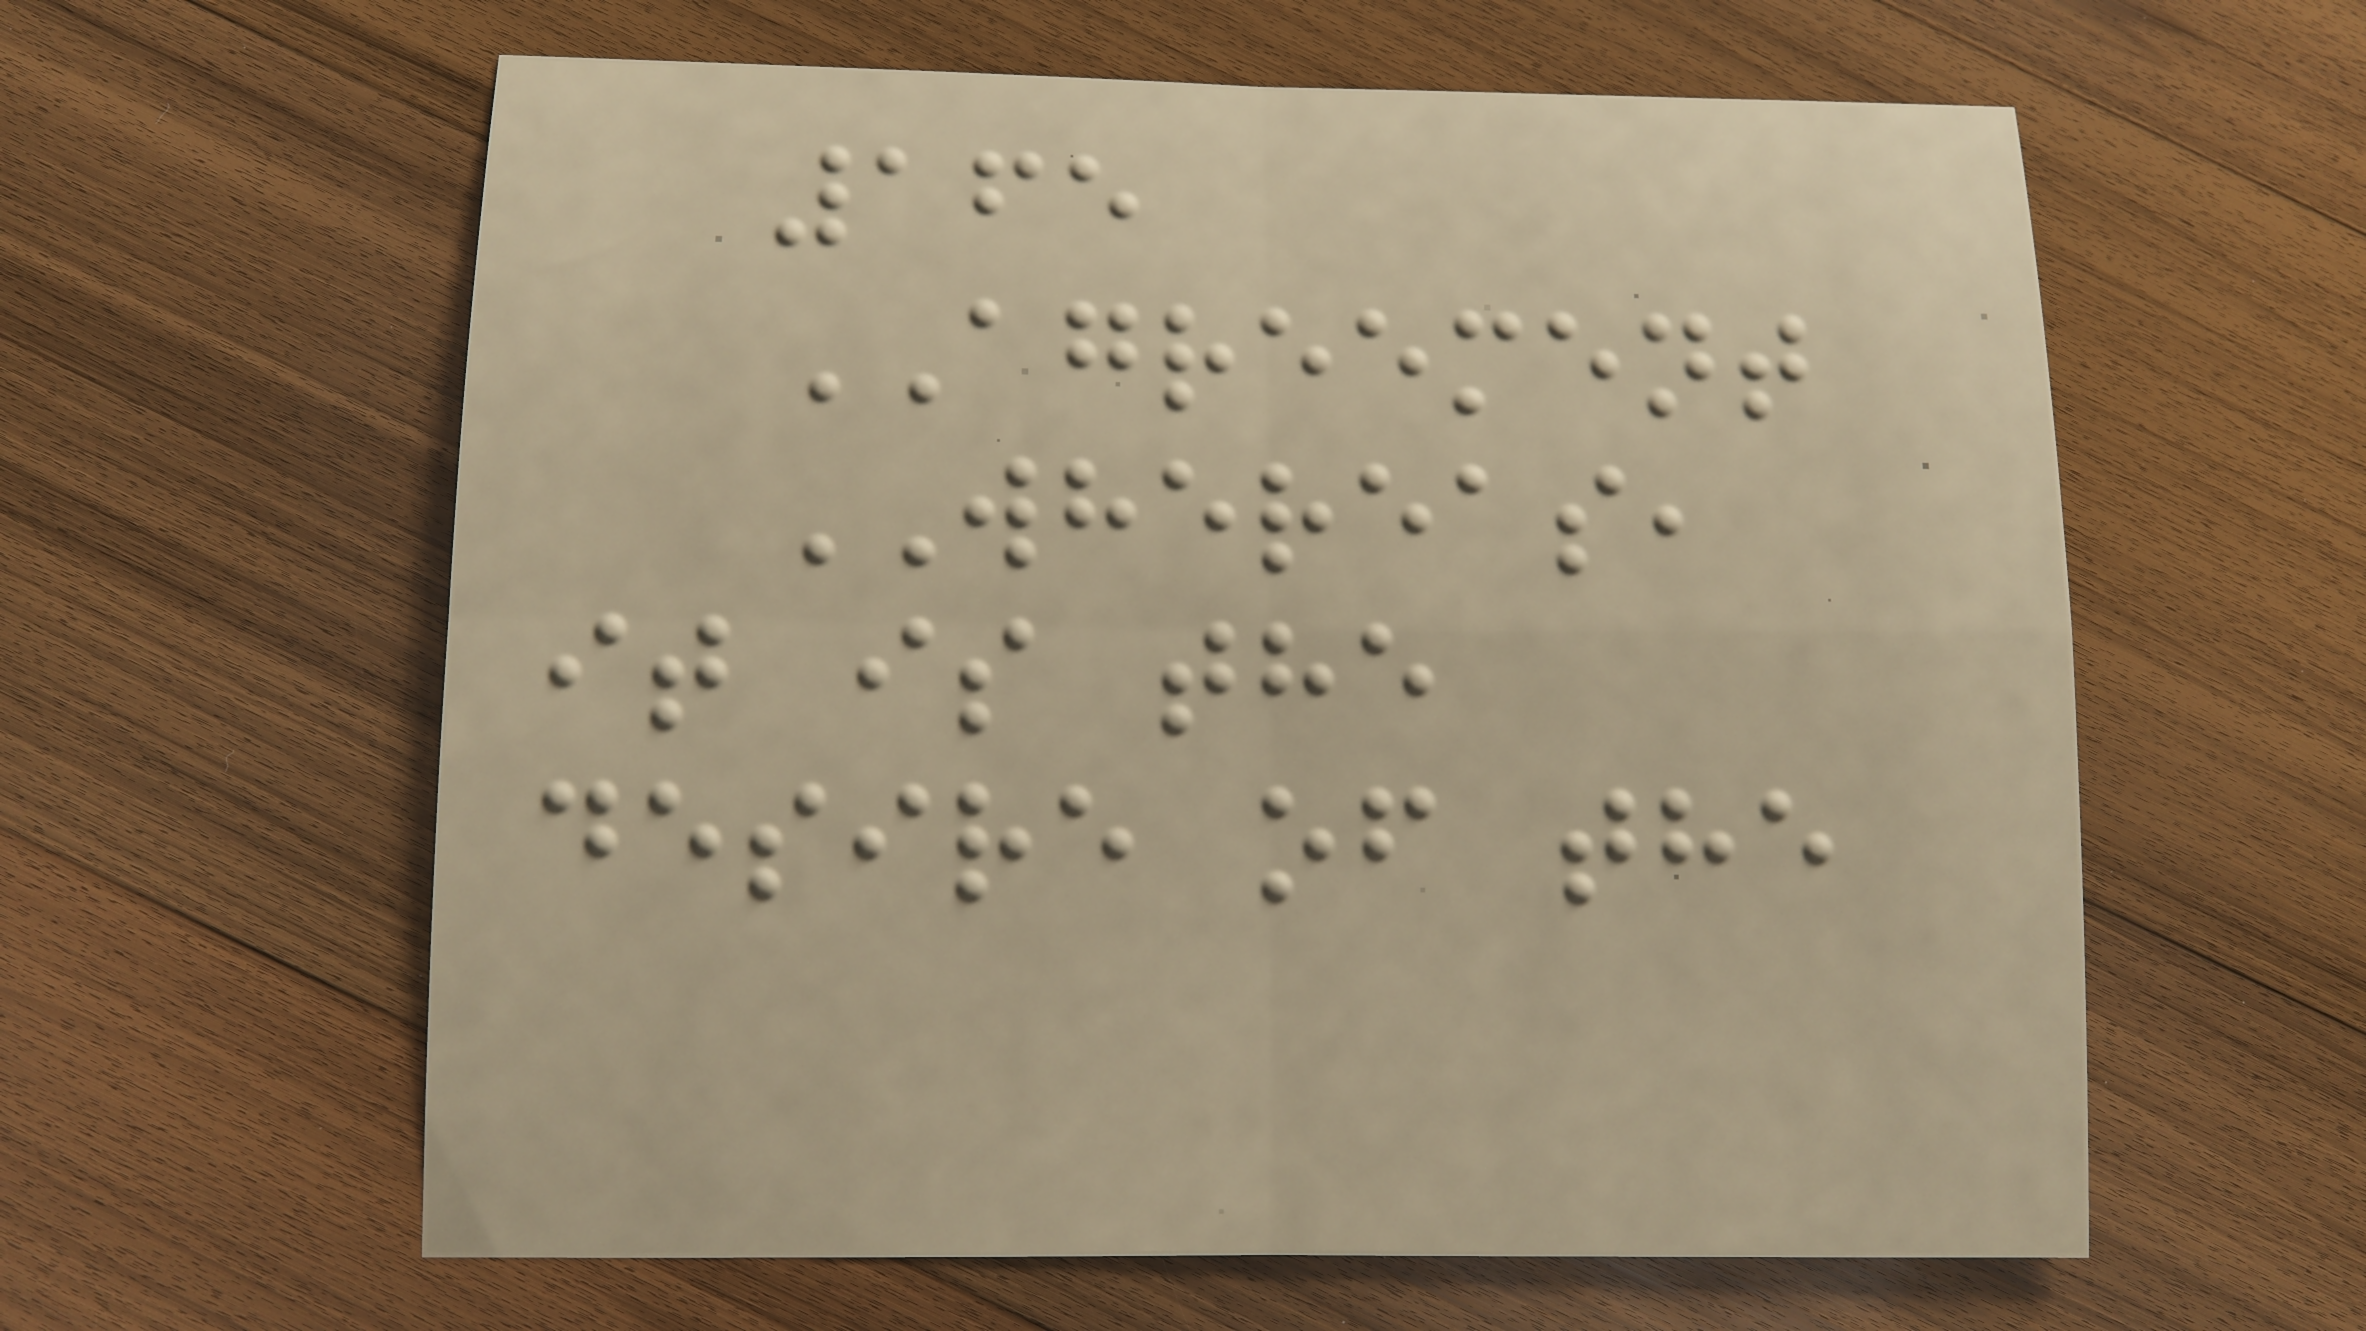165
AGREEMENT
WHEREAS,
it is the
desire of the
